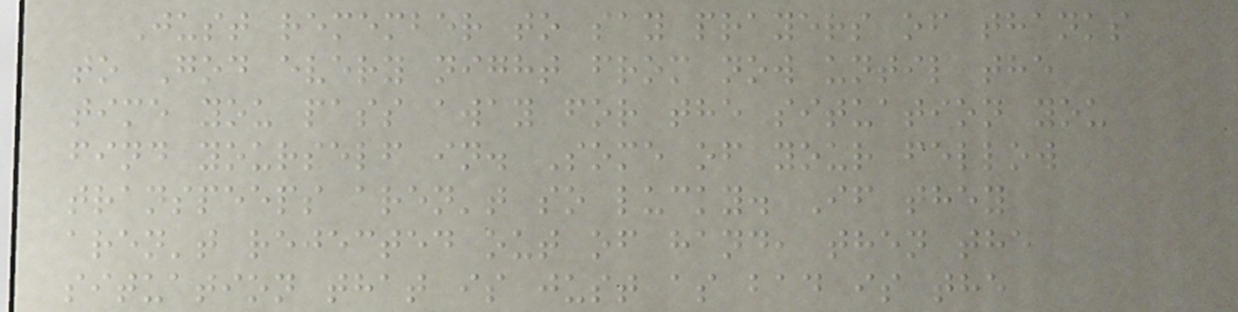Just remember to say prayers of thanks
to God every night from now until the
time you pass away for the situation you
find yourself in. Some of your fellow
transpeeps aren't so lucky. If they
aren't rejected out of hand, then the
situation that is just as bad is the
